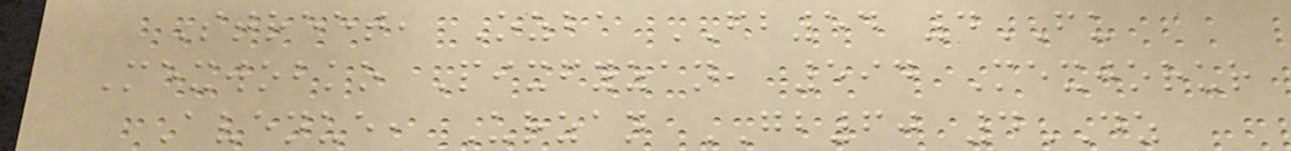Street, Ozba FB54 4FU
Mexwobko Pixfyzan, 594 Mexjorur
Avenue, Urzan GB60 4DZ
